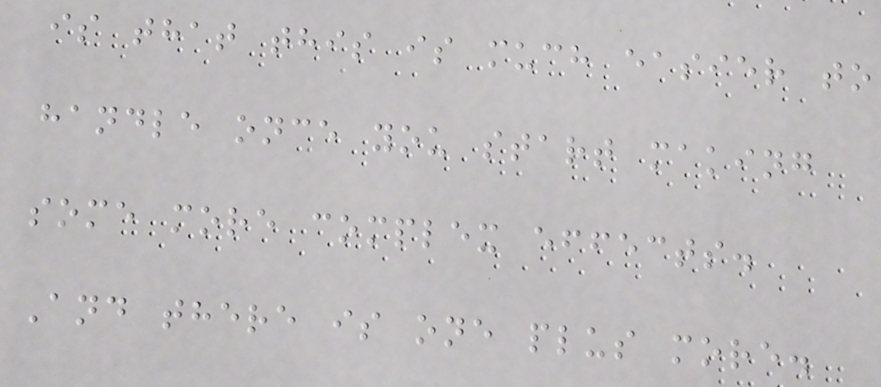is that this is much easier to
handle once you start making
some more complex effects.
And there is one plus more.
